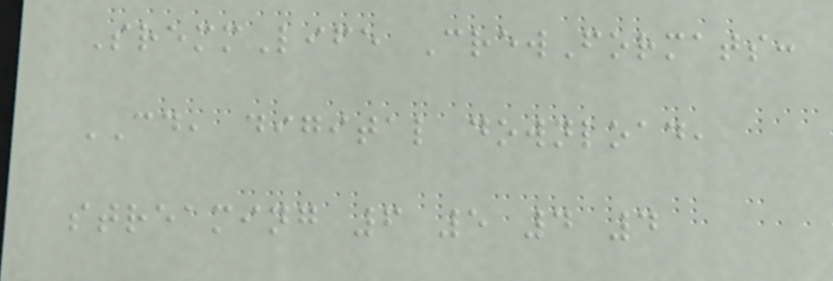SremmLife CrewFormats:
CD, digital download,
streaming 6 5 4 4
